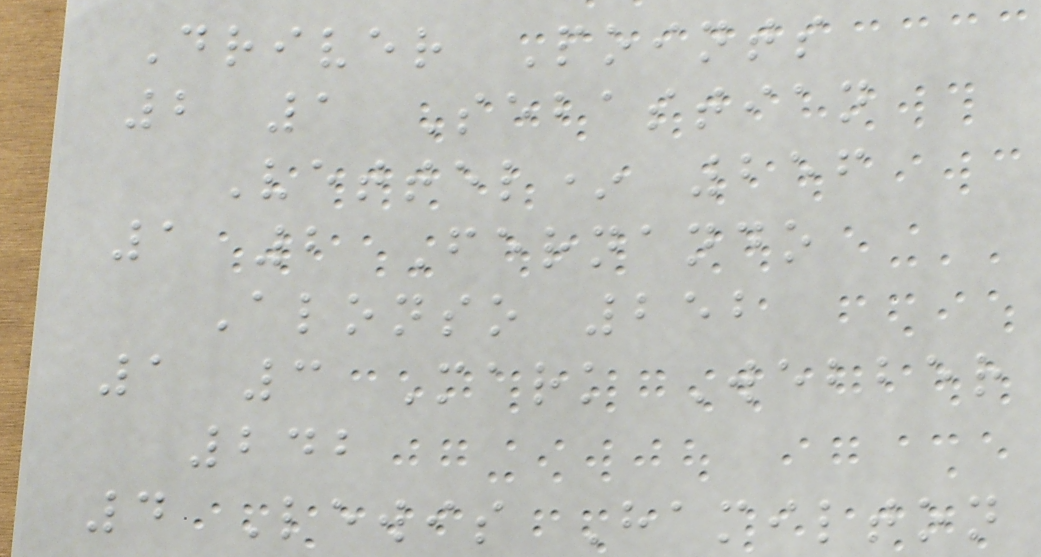Driver Points
2 1 Sebastian
Vettel* 256
1 2 Fernando
Alonso 252
1 3 Mark Webber
242
4 Lewis Hamilton
